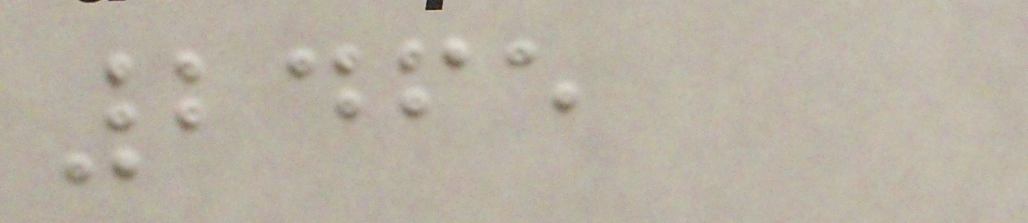2465
